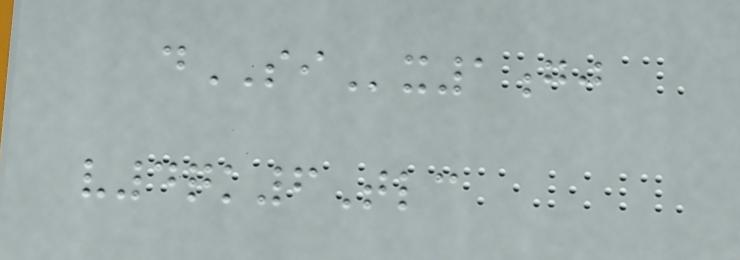dSIx1gj
v4qk6Tlc
